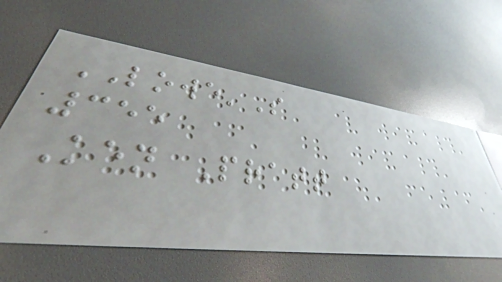LOWE'S
355
Ken Pratt
